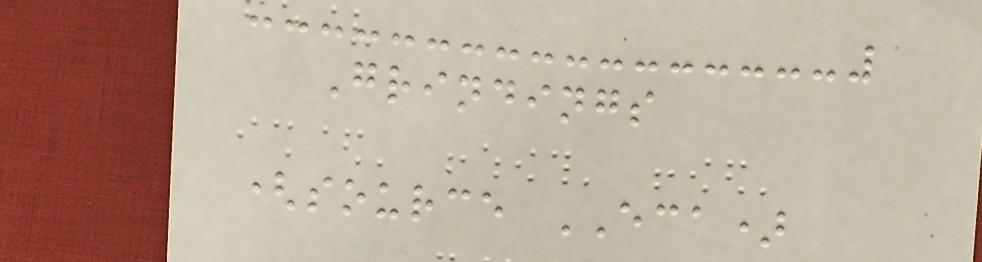Grindings
(source ECA)
